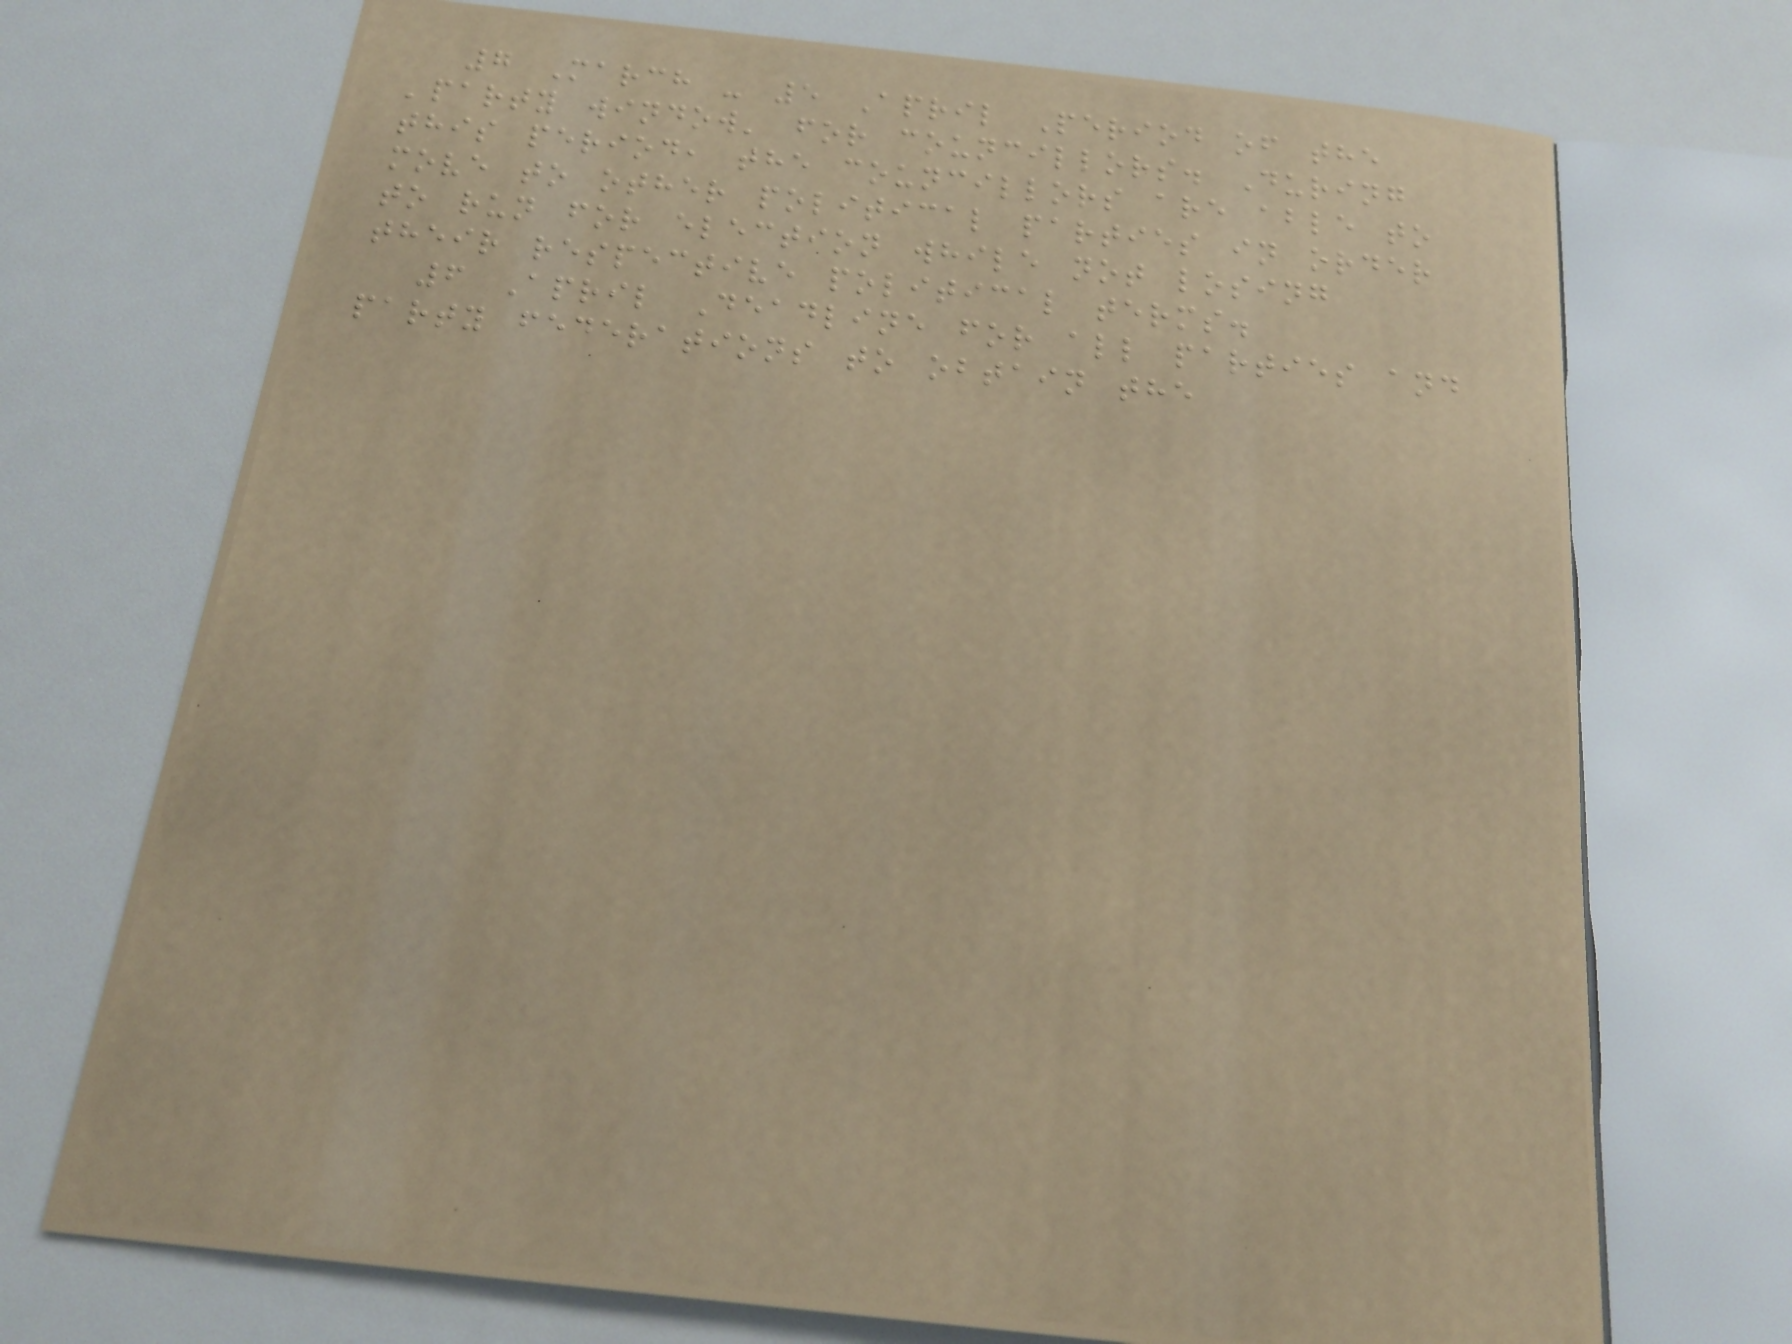7 March - 5 April Period of the
'party window' for councillors. During
this period, the councillors are able to
move to other political parties in order
to run for election while not losing
their respective political terms.
6 April Deadline for all parties and
party federations to obtain the
